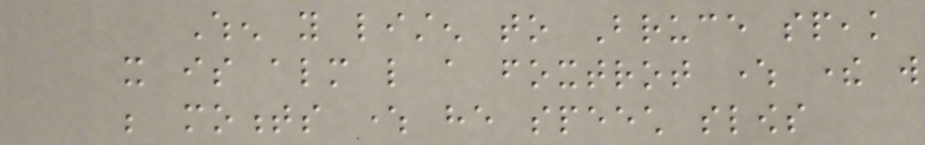When you listen to Bruce speak
it is almost like a foxtrot where there will
be moments where he speech slows
